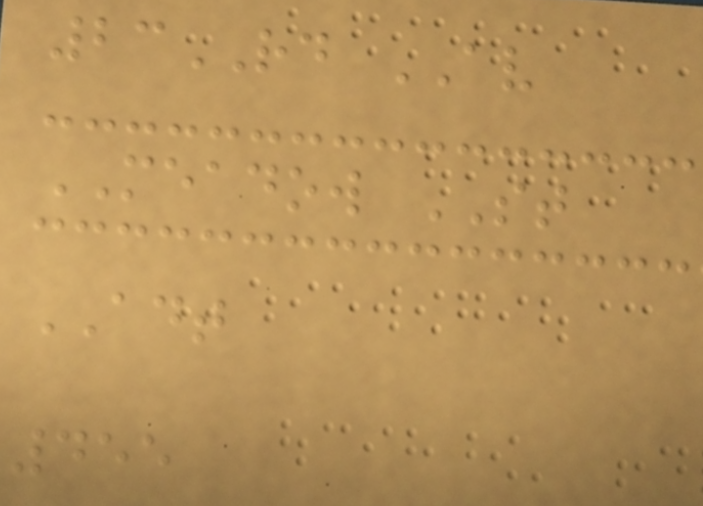23RD AV
MEADOW ST
ADT
455
